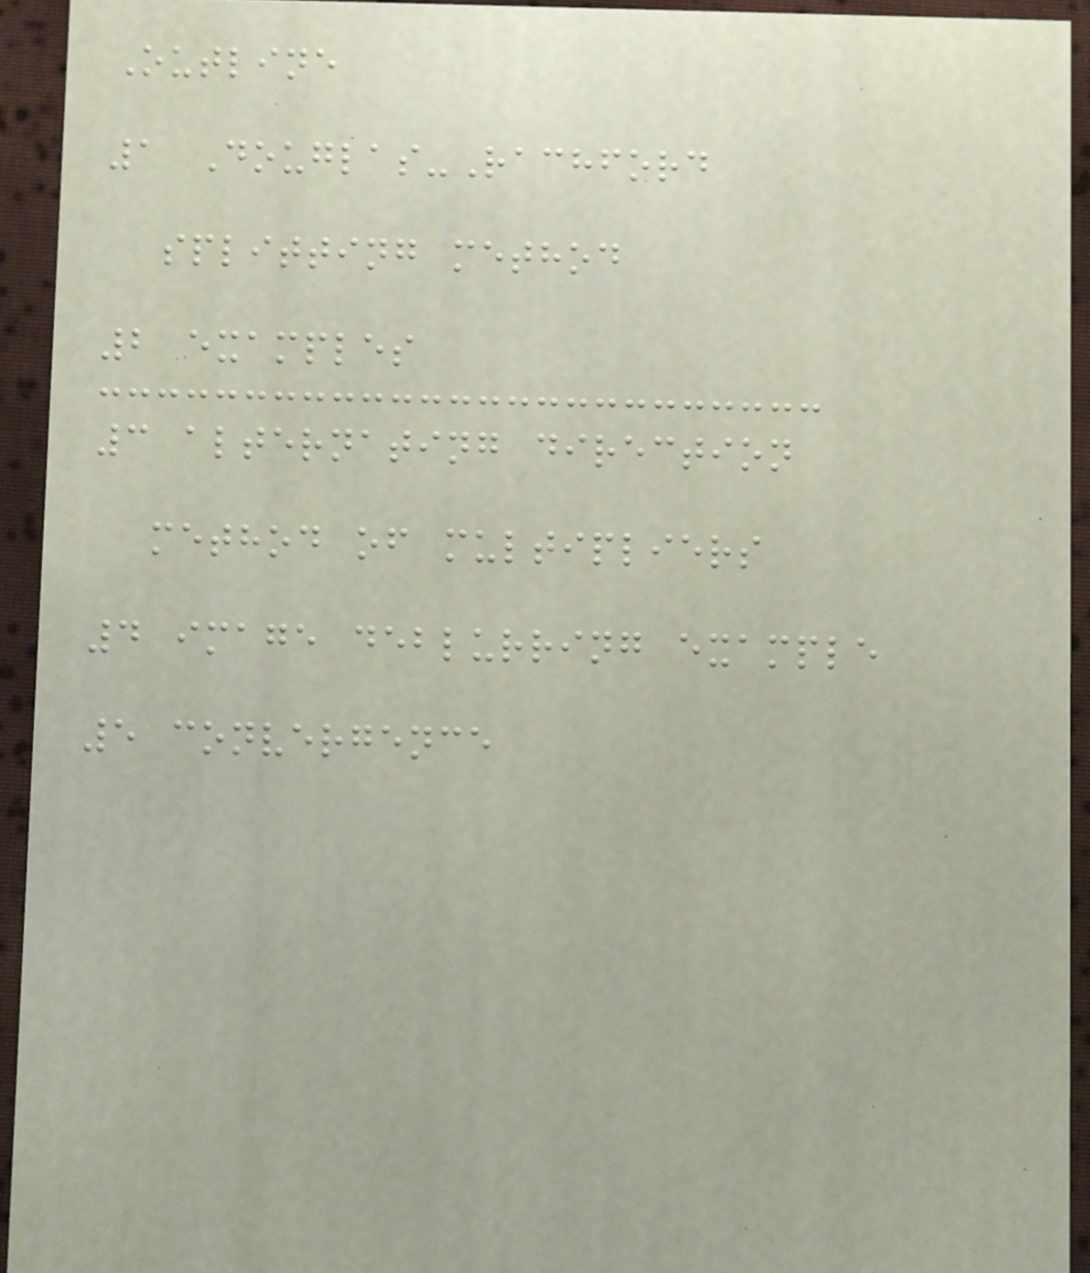Outline
1 Douglas-Rachford
splitting method
2 examples
3 alternating direction
method of multipliers
4 image deblurring example
5 convergence
